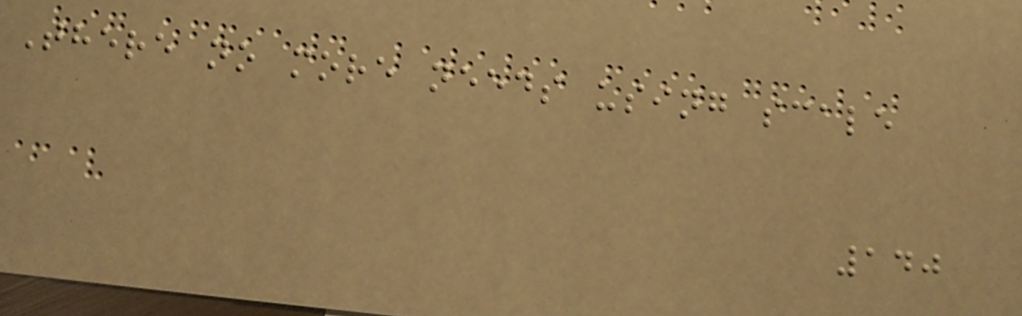There no more needs using scale
140
